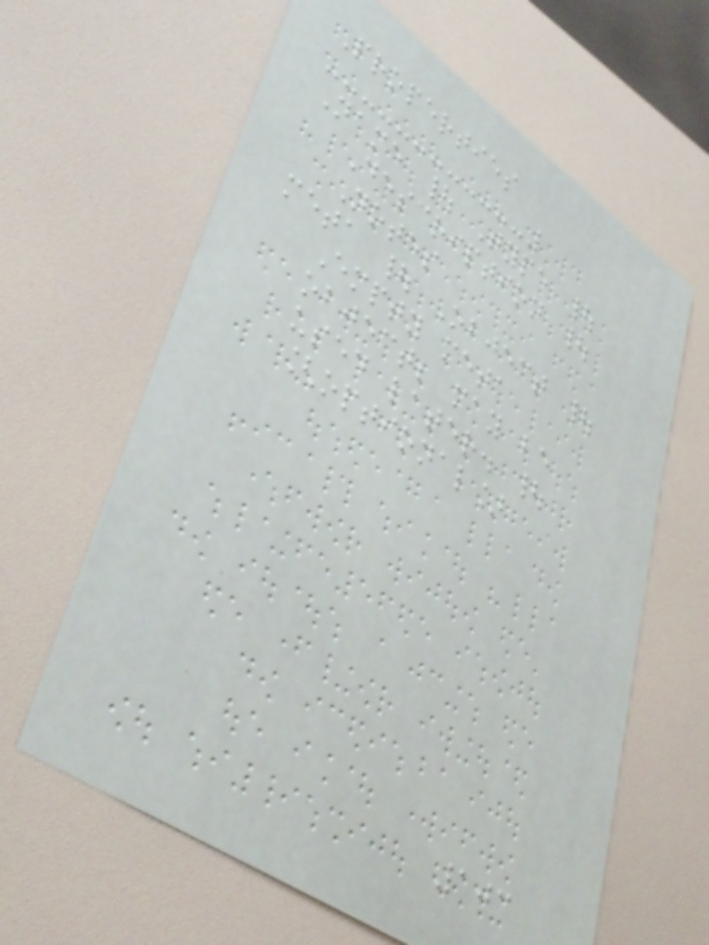Properties
Name | Type |
Description |
Notes
meta | Object |
Empty meta
object; may be
used later. |
[optional]
103
